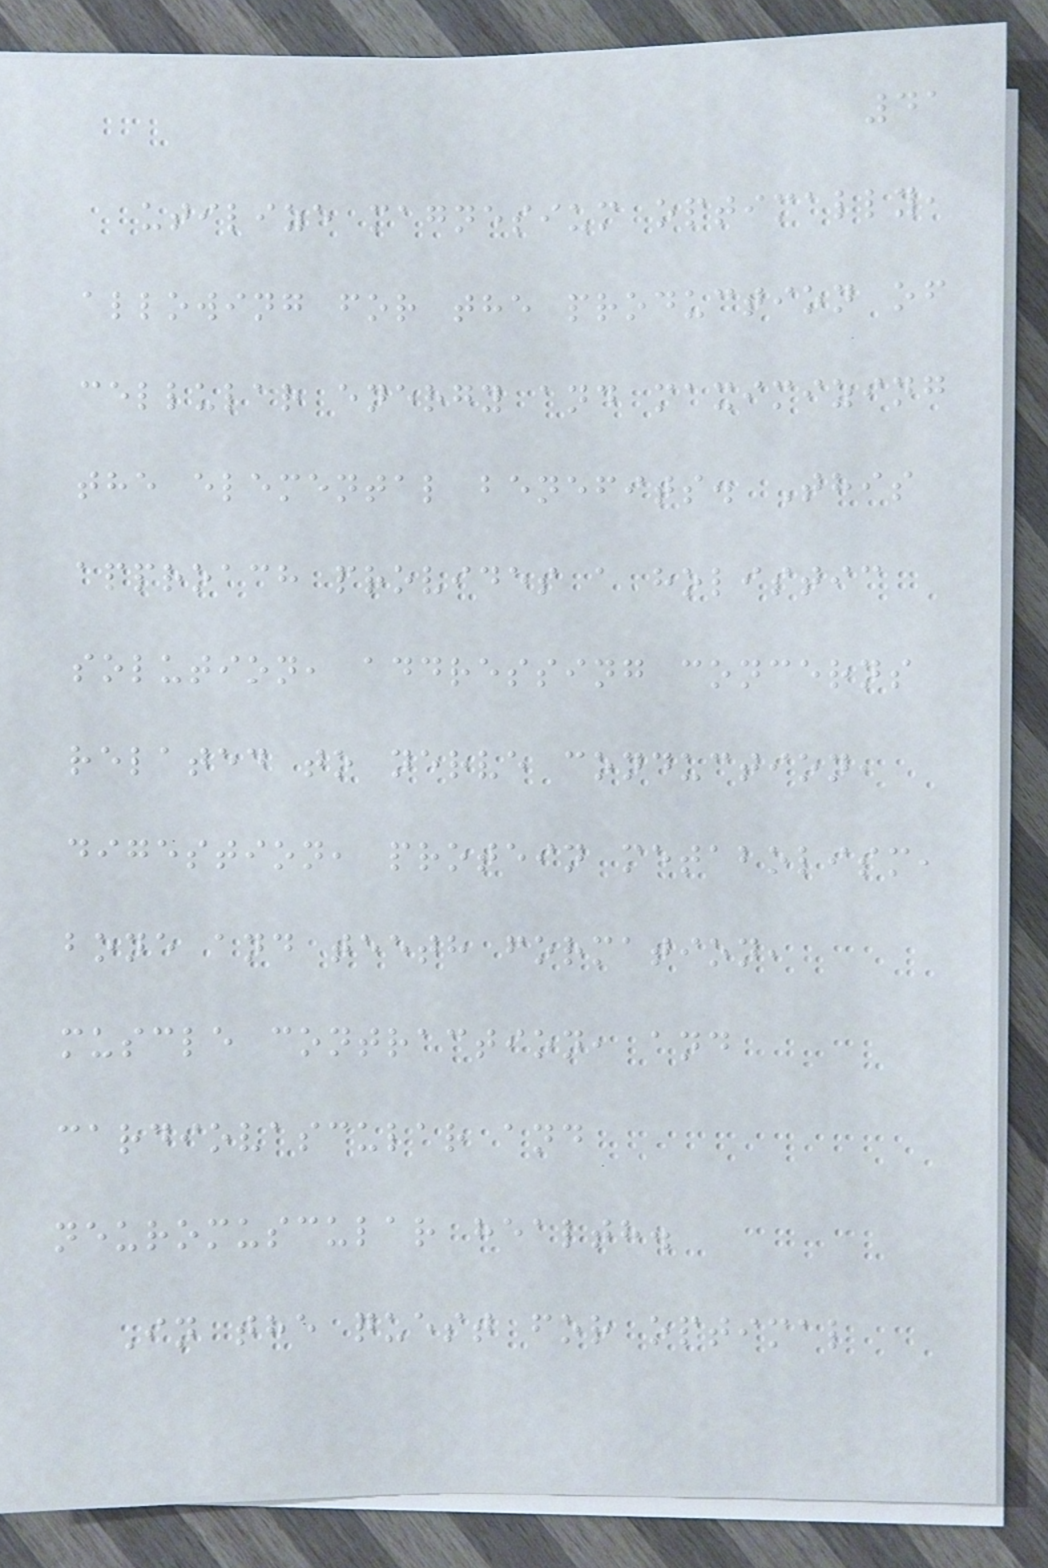41
utilize magnesium optimally,
allowing for the production of
cellular energy and maximizing
the elemental benefits. This
approach provides a holistic
solution, addressing concerns
related to nerve conduction,
digestion, protein metabolism,
bone and teeth formation,
muscle contraction, and
cardiovascular and
neuromuscular health.
In the quest for optimal
